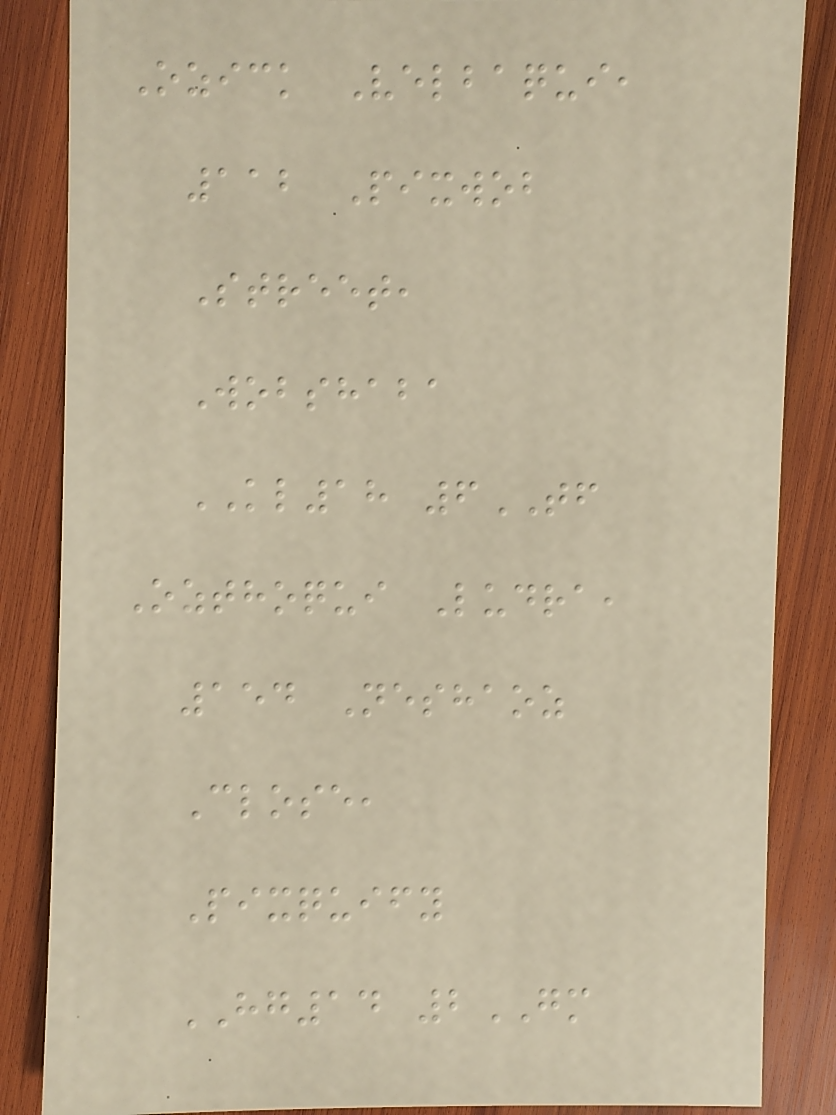Ozick Velbaqui,
112 Pixwob
Street,
Wobshaba
KL18 6TF
Ozthoqui Ludra,
154 Neshaoz
Close,
Pixquify
HG14 2GM
